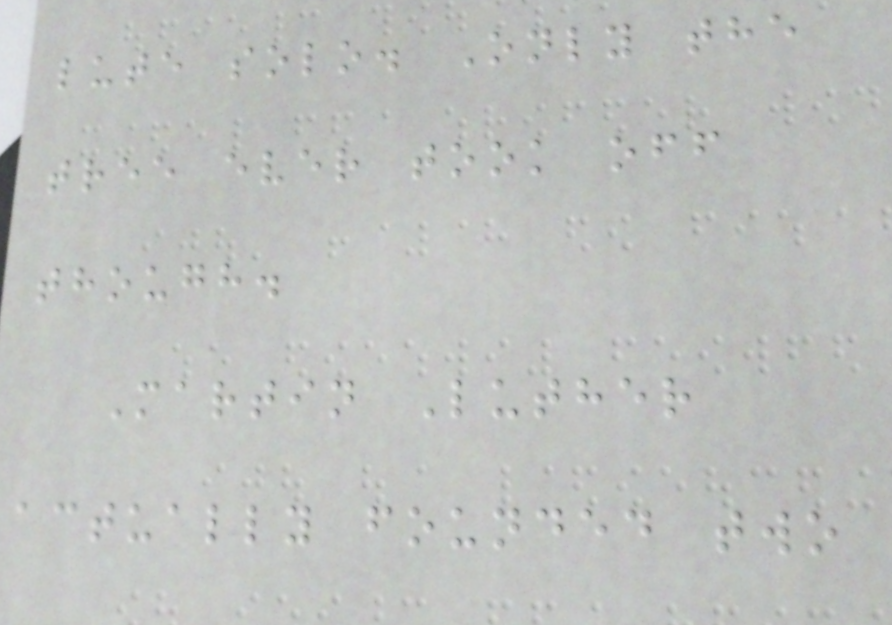lute solo. Only the
tree ever took off
though.
Martin Luther
actually founded two
